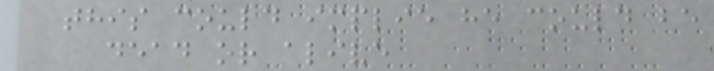this could implie he could be
dead or alive
